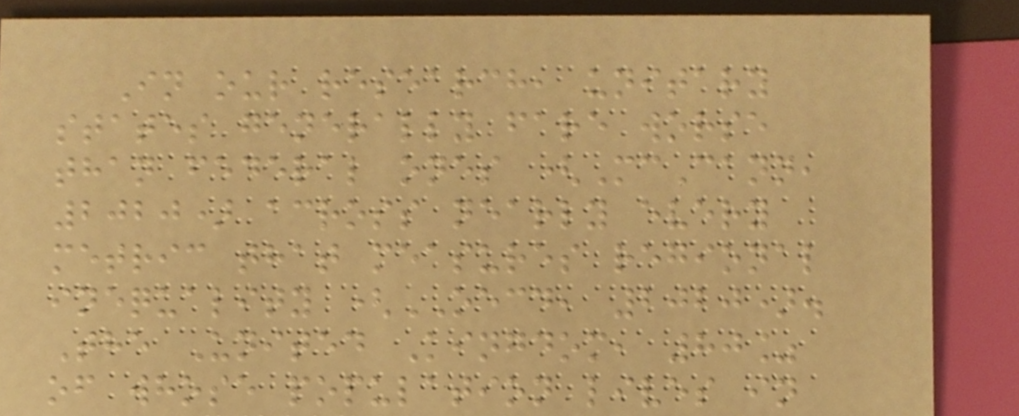In our research, unitary
states generally fare worse
than federal ones (McCann,
2020) across nearly every
metric that measures regional
inequality (OECD, 2020).
The United Kingdom, 80%
of whose population lives in
